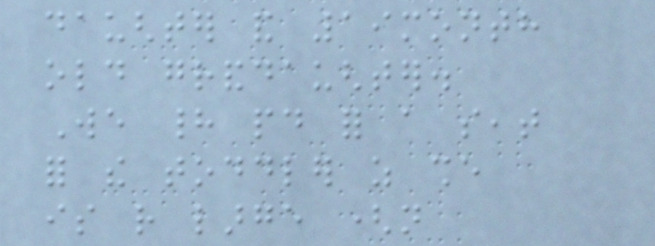daughter and 19month
old granddaughter.
We had paid for a seat
for the toddler as she
is rather large (not
